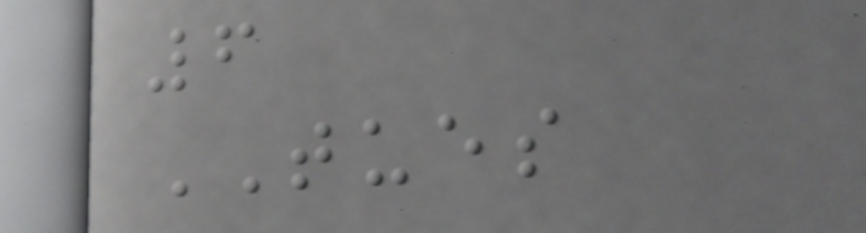6
TUES
